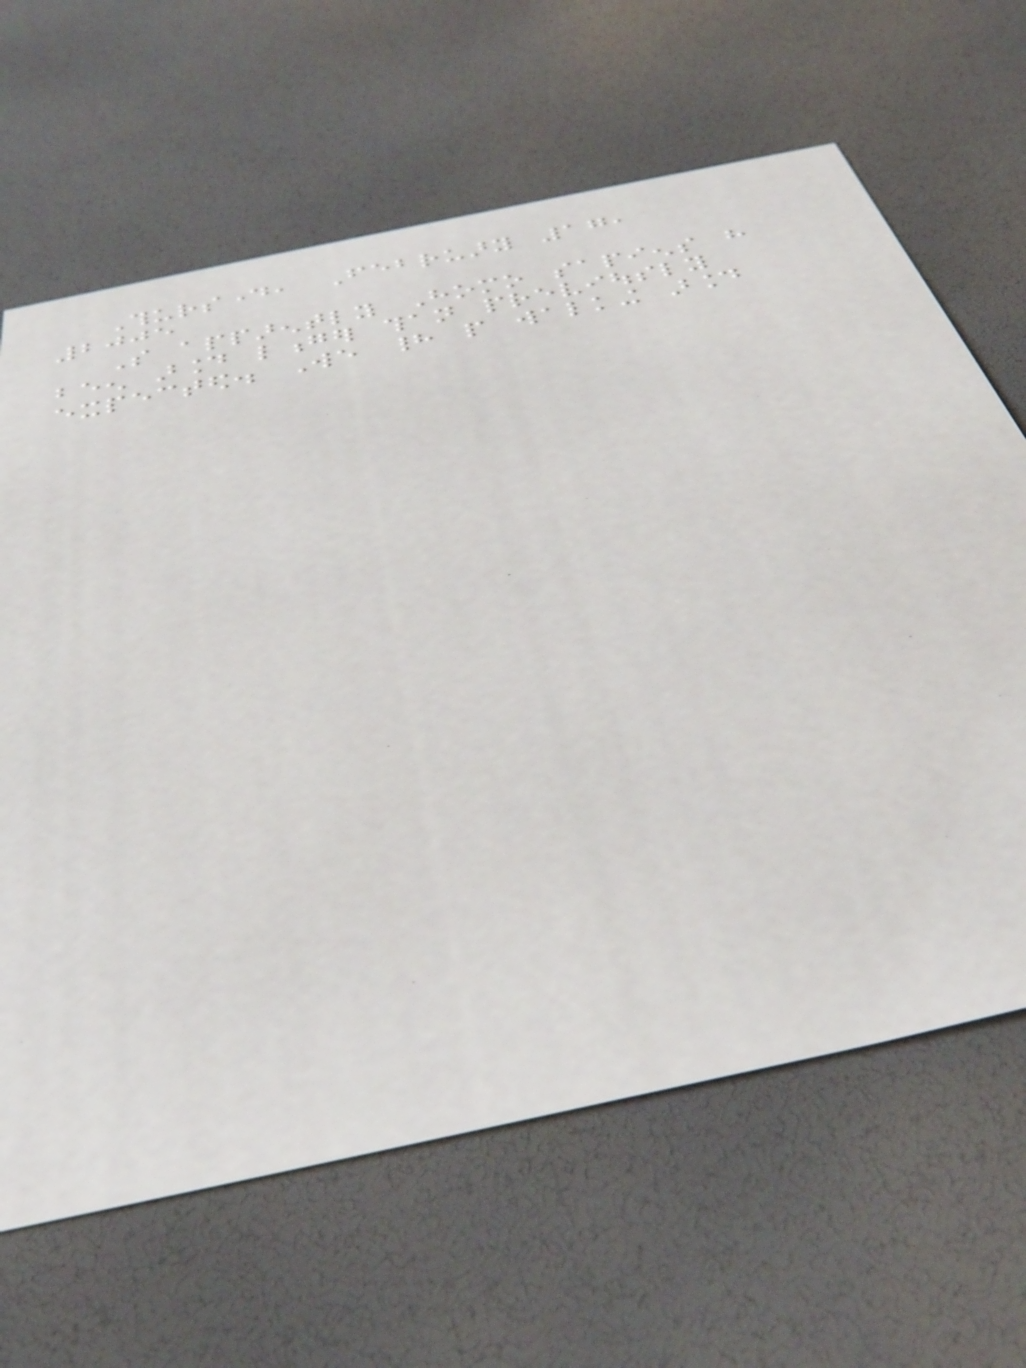Thursday, February 17,
2005
So apparently Homo sapiens have
been around longer than previously
expected. We had people walking around
